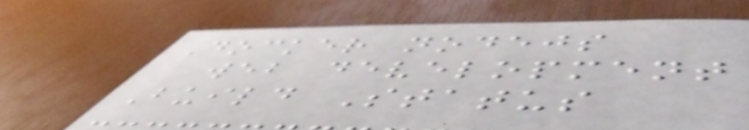Docker nodejs
web development
Build Status
